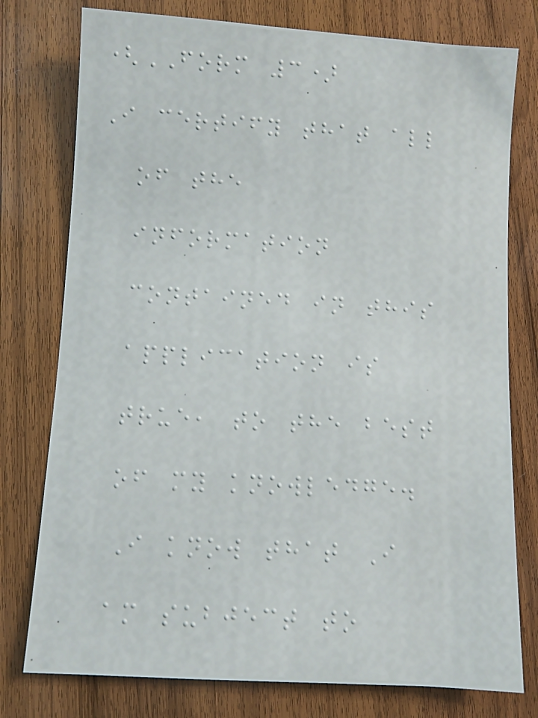(FORM 3)
I certify that all
of the
information
contained in this
application is
true, to the best
of my knowledge.
I know that I
am subject to
